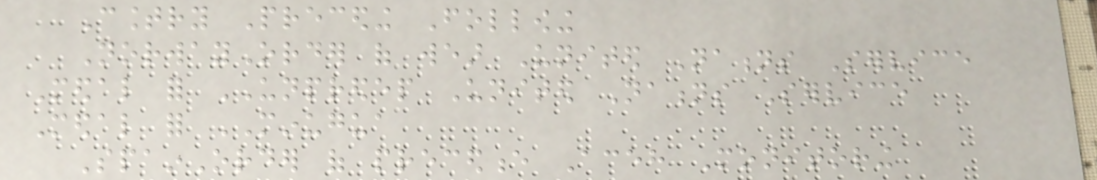Country Preceding Following
NorwayOrder of wear United Nations Service
Medal for UNPREDEP United Nations Service
Medal for MINUGUA
SpainOrder of precedence Aceh Monitoring
